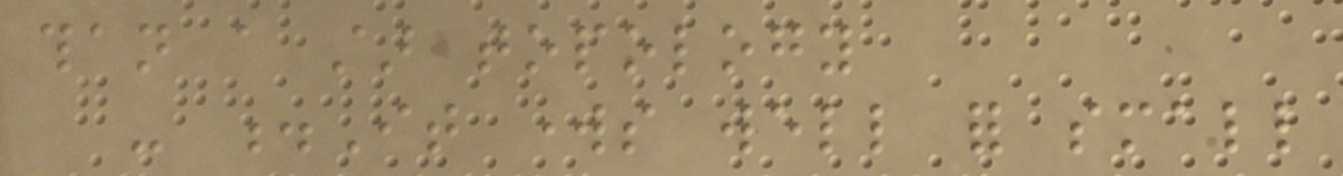than a star topology
- .It works well for small
